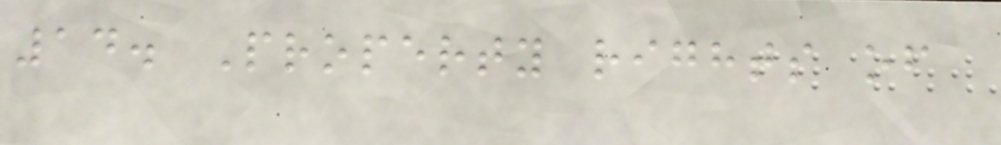14. Property rights of
